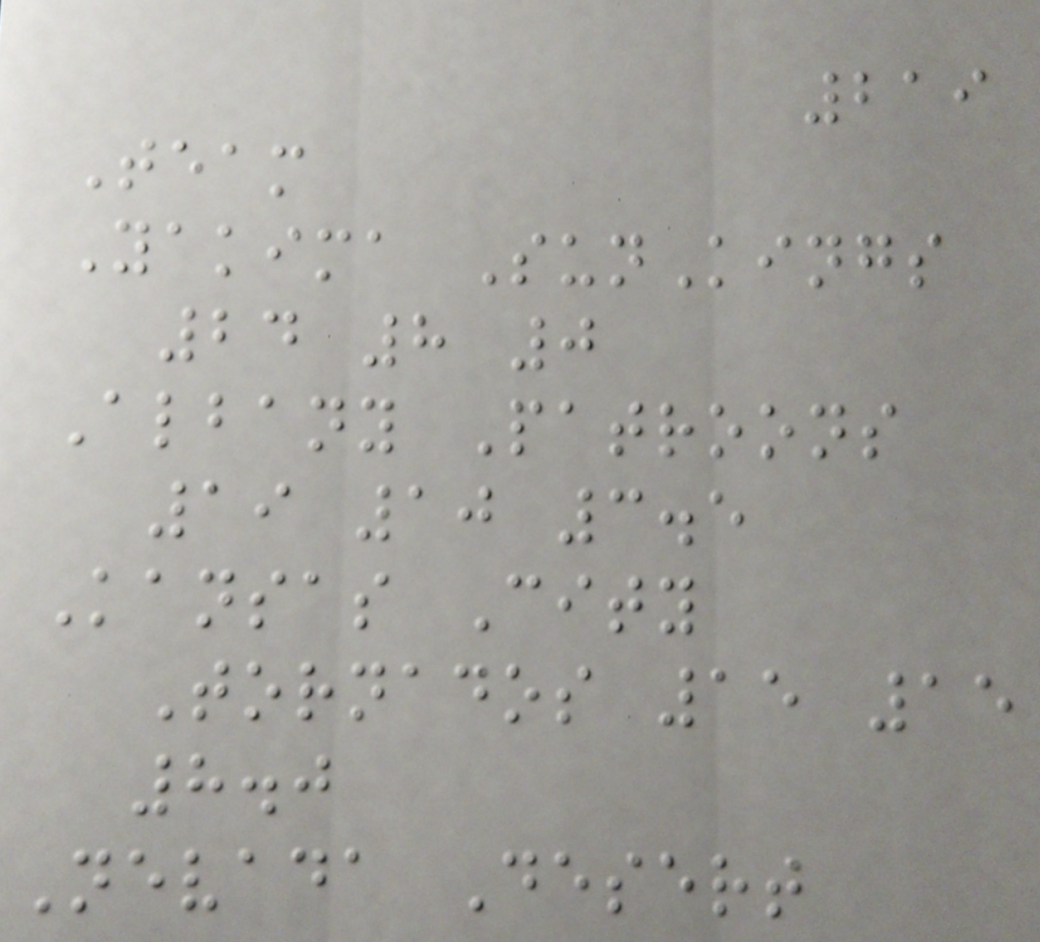219
Team
Yakima SunKings
24 8 0
Albany Patroons
19 10 3.5
Kansas City
Tornados 15 15
8.0
Nevada Desert
